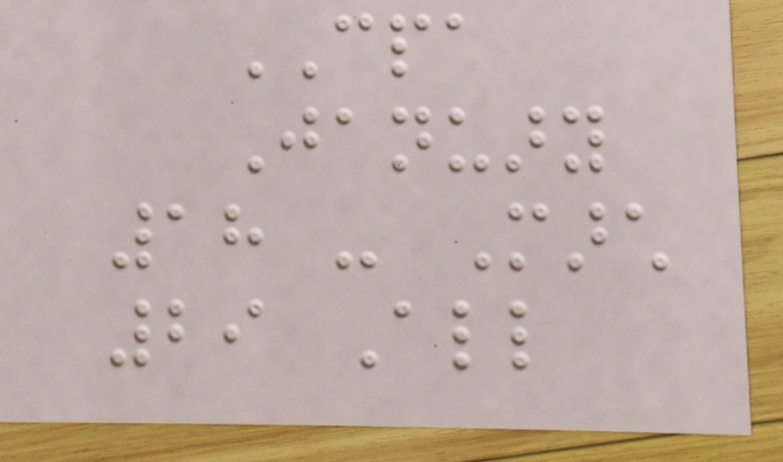CPA
January
18 - March
29 All
